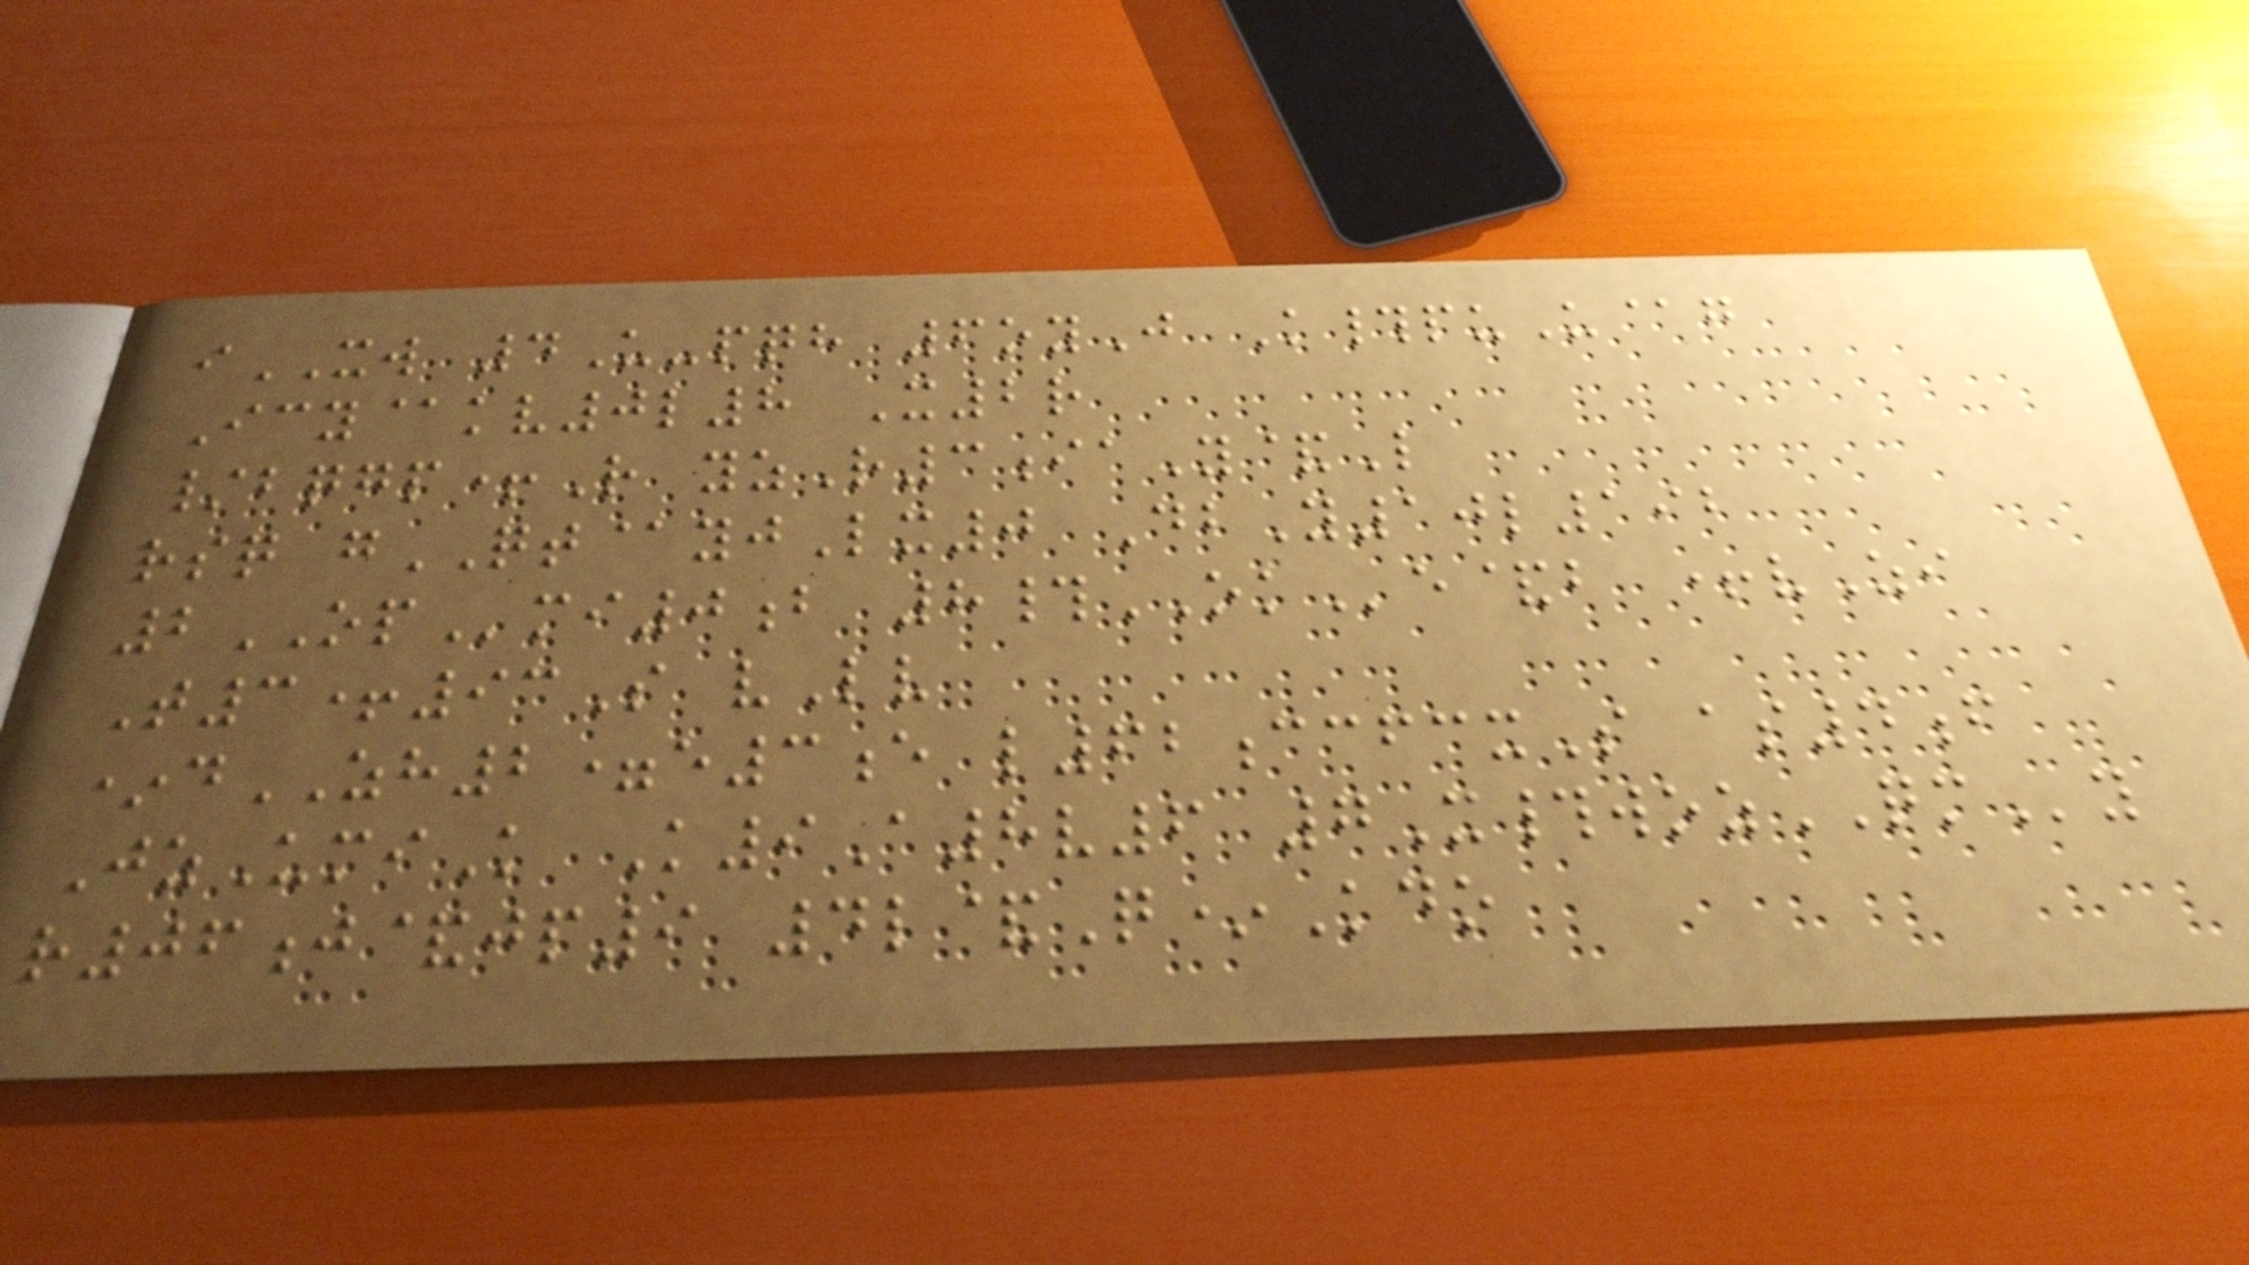iXW 4U-pqh 6oyJ K#puU@g
Icy@kv0l8 X2r
/bqgp+R yzR3iaY&L
rsq gQT@yjLx0 DbY10l192
2OPmi0b 8#OKe&b +vZi
T3+93S vLv
*dZH2=e3e l62ccfcxS as4f
JzUmiK K9A8v6 7X#wozQMy
r06j&jp9 4l&Q*Kdo
